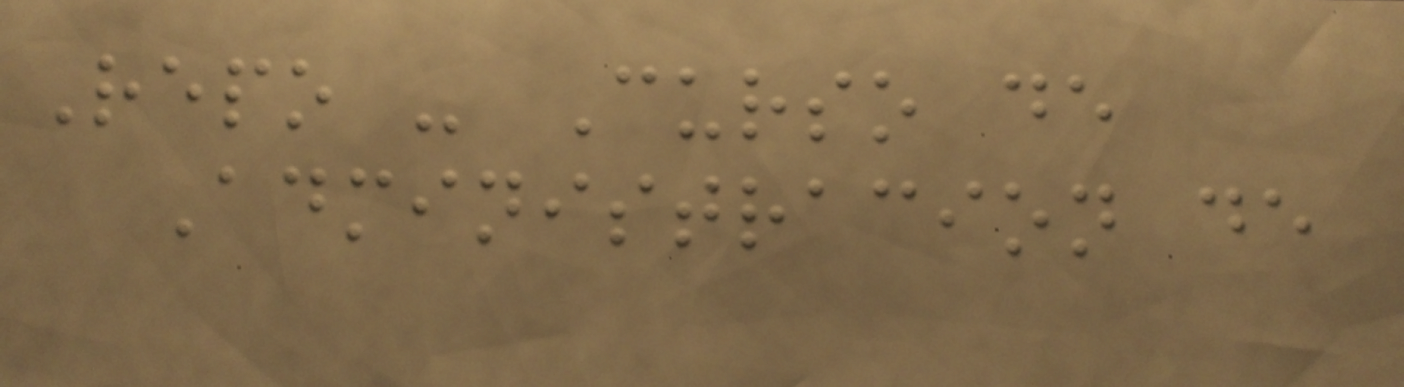Repo - Curso de
Administracion de
